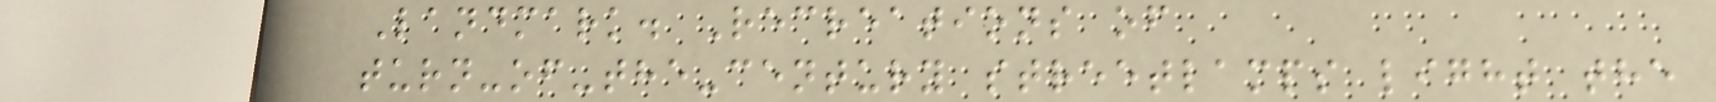Landmark. Recreations of
turn-of-the-century streetlamps light the
